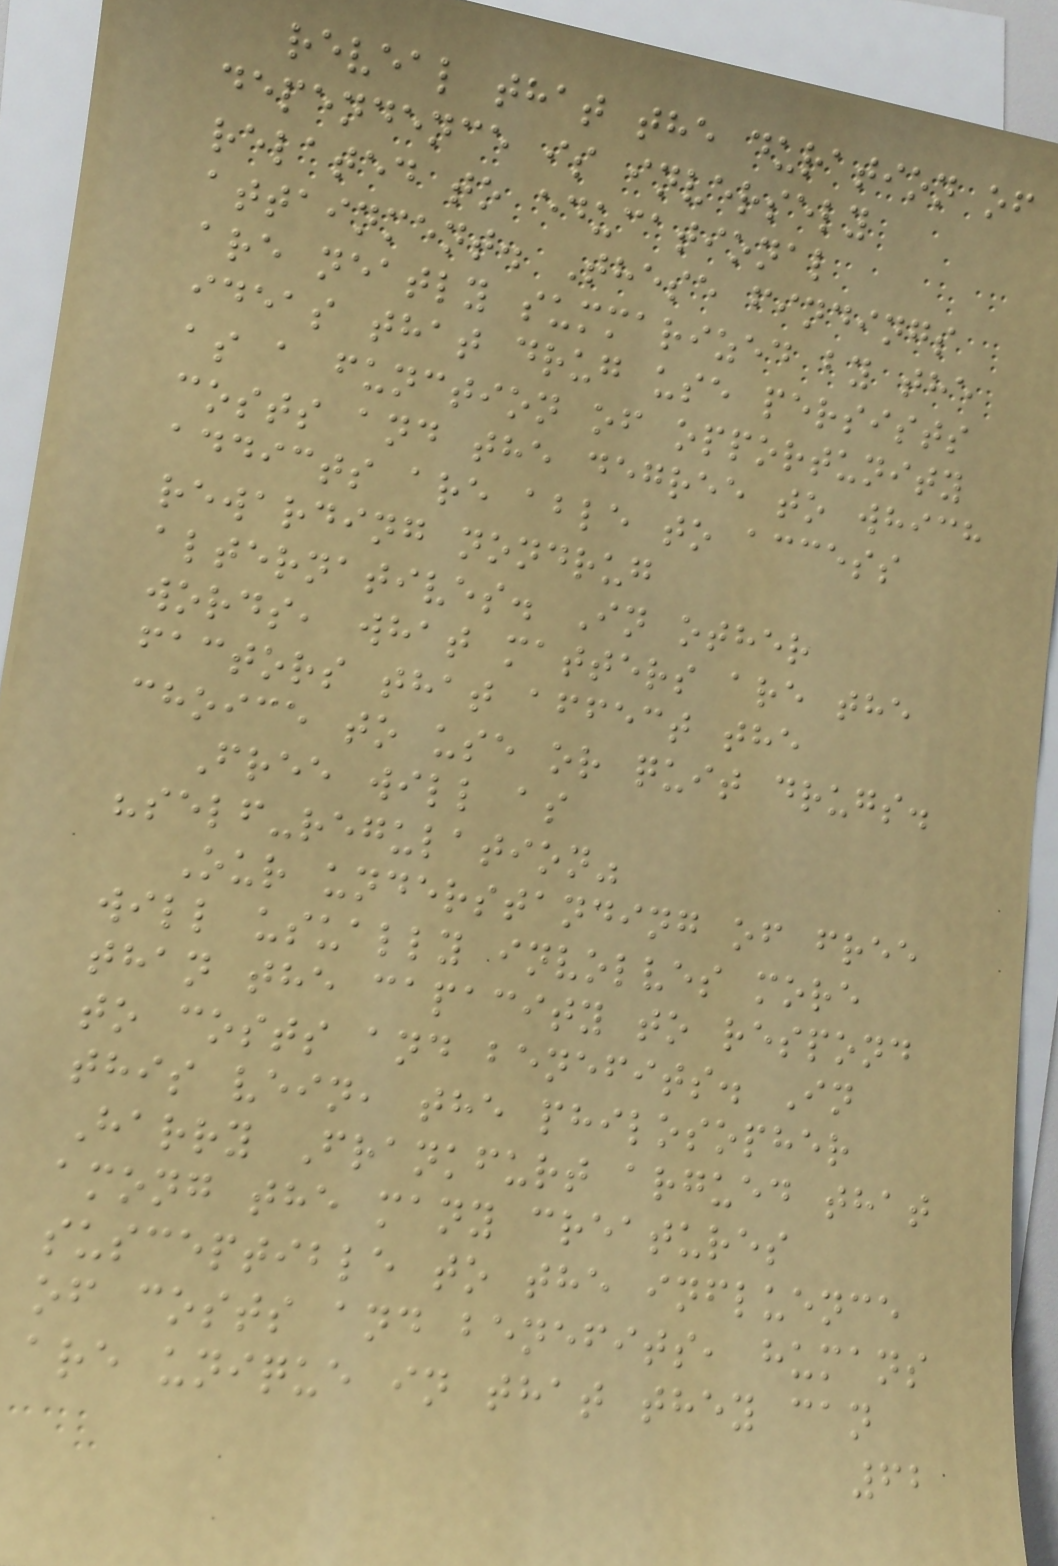reveal that the duration of
dependence is inversely
related to educational
attainment. These findings
are neatly summarized by the
ideas that drug use persists
as a function of opportunity
costs and the degree to which
addicts are able to access
rewarding nondrug
alternatives. In other
words, what matters are the
factors that affect the
choice to use or quit drugs.
Free will as
"self-regulation"
Our understanding of free
will usually involves more
than the capacity to respond
to costs and benefits. In
this vein, the philosopher
Harry Frankfurt argued that
among the many creatures
susceptible to the influence
of costs and benefits, humans
are unique in that they can
62
